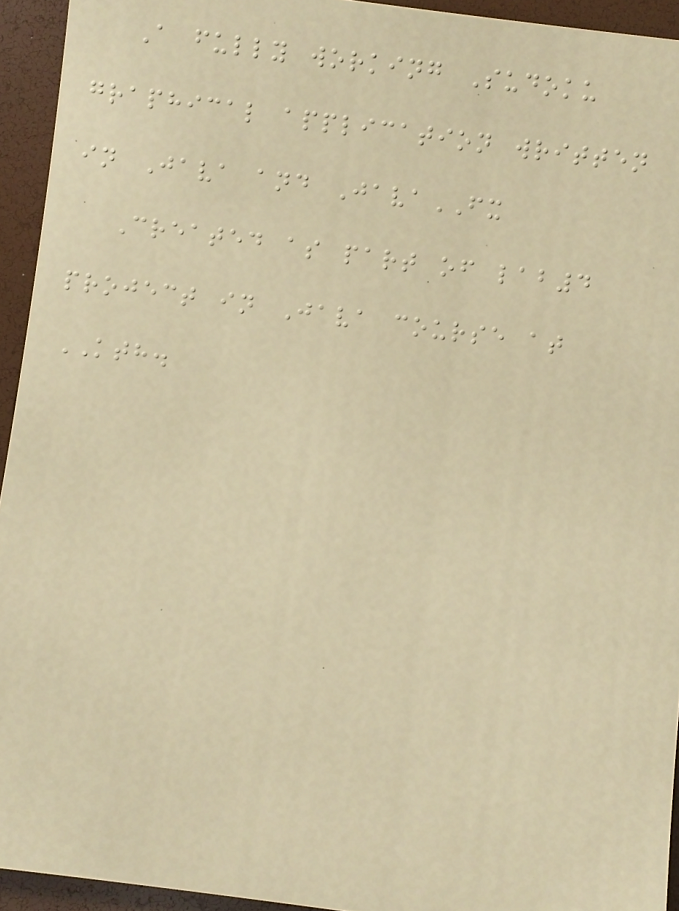A fully working Sudoku
graphical application written
in Java and JavaFX
Created as part of lab4
project in Java course at
KTH.
